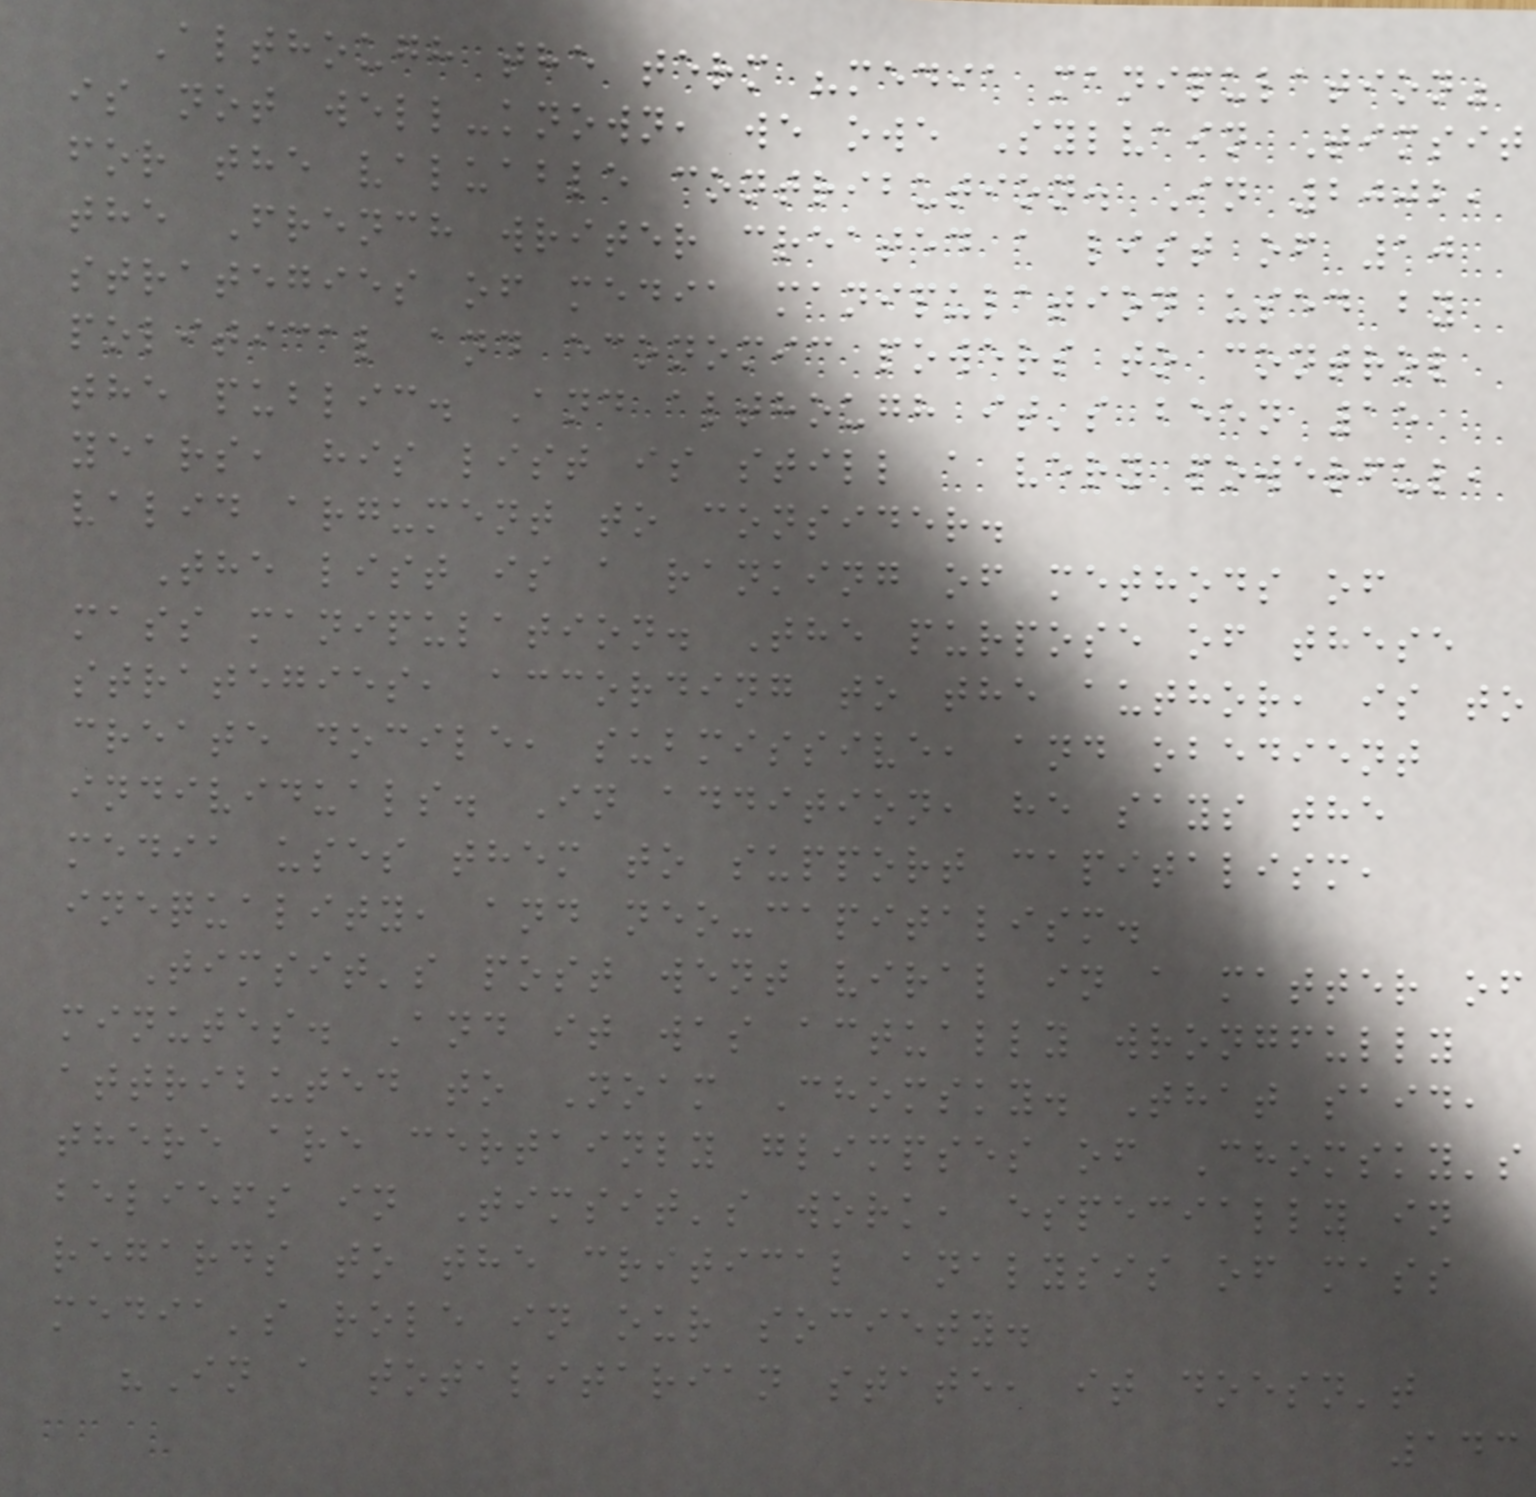Although the term "media manipulation"
is not well-known, we owe Sylvain Timsit
for the valuable contribution. In 2002,
the French writer created a list of 10
strategies of media manipulation used by
political and economic powers to control
the public. And although it's been 15
years, his list is still a very powerful,
valid argument to consider.
The list is a ranking of methods of
mass manipulation. The purpose of these
strategies, according to the author, is to
create docile, submissive, and obedient
individuals. In addition, he says the
media uses them to support capitalism,
inequality, and neo-capitalism.
Timsit's post went viral in a matter of
minutes. And it was actually wrongfully
attributed to Noam Chomsky. That said,
there are certainly glimpses of Chomsky's
beliefs in Timsit's work, especially in
regards to the critical analysis of mass
media's role in our society.
"In a totalitarian state, it doesn't
143
